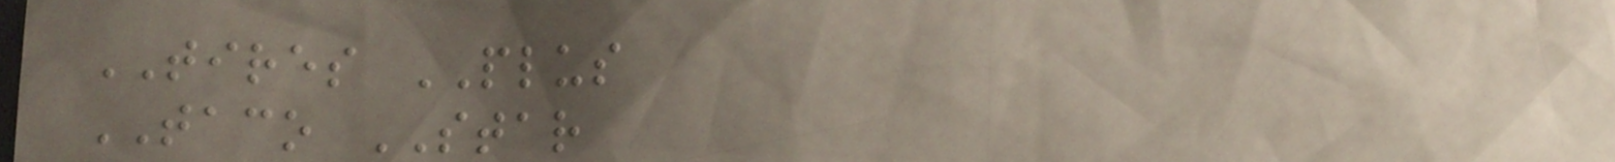TIRES PLUS
TACO STAR
